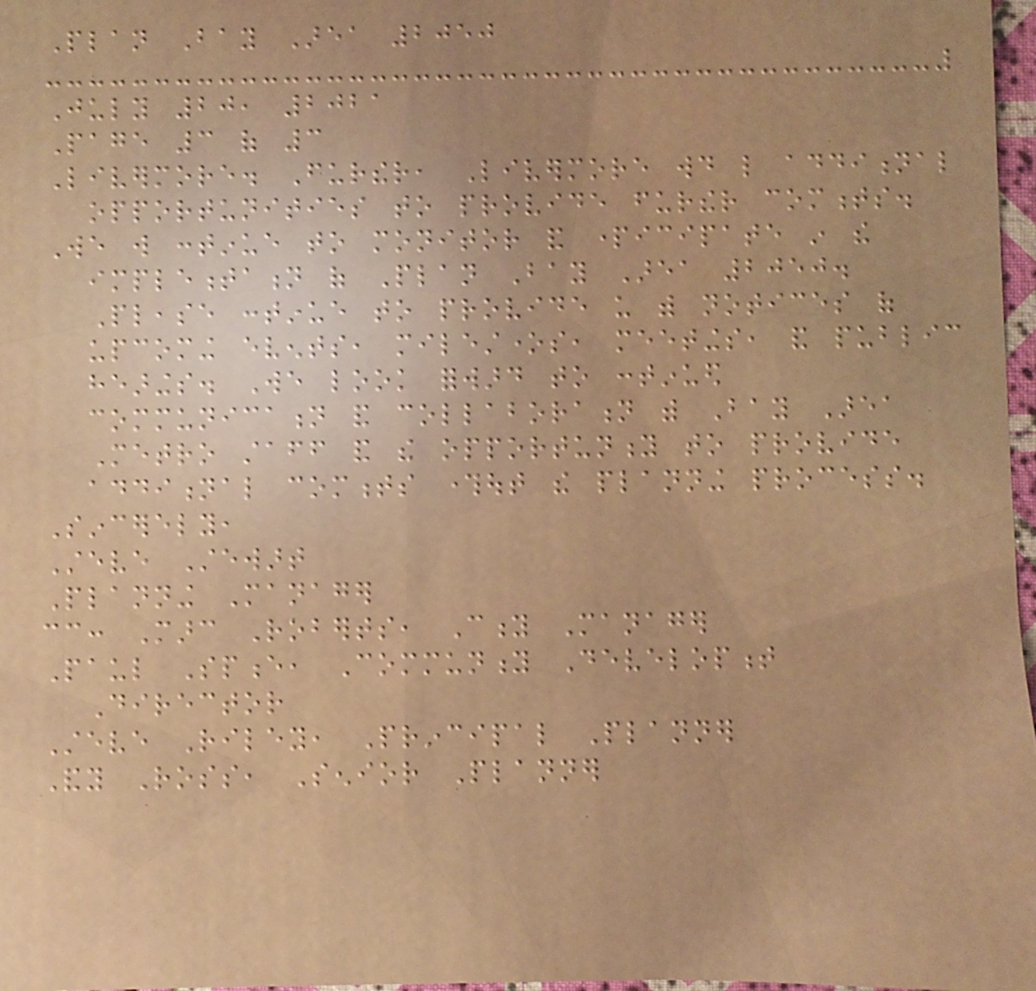Plan Bay Area 2050
July 20, 2021
Page 3 of 3
Livermore. Further, Livermore would like additional
opportunities to provide further comments.
We will continue to monitor and participate in the
implementation of Plan Bay Area 2050.
Please continue to provide us with notices of
upcoming events, milestones, meetings, and public
hearings. We look forward to continued
communication and collaboration with Bay Area
Metro staff and the opportunity to provide
additional comments throughout the planning process.
Sincerely,
Steve Stewart
Planning Manager
cc: Marc Roberts, City Manager
Paul Spence, Community Development
Director
Steve Riley, Principal Planner
Andy Ross, Senior Planner
